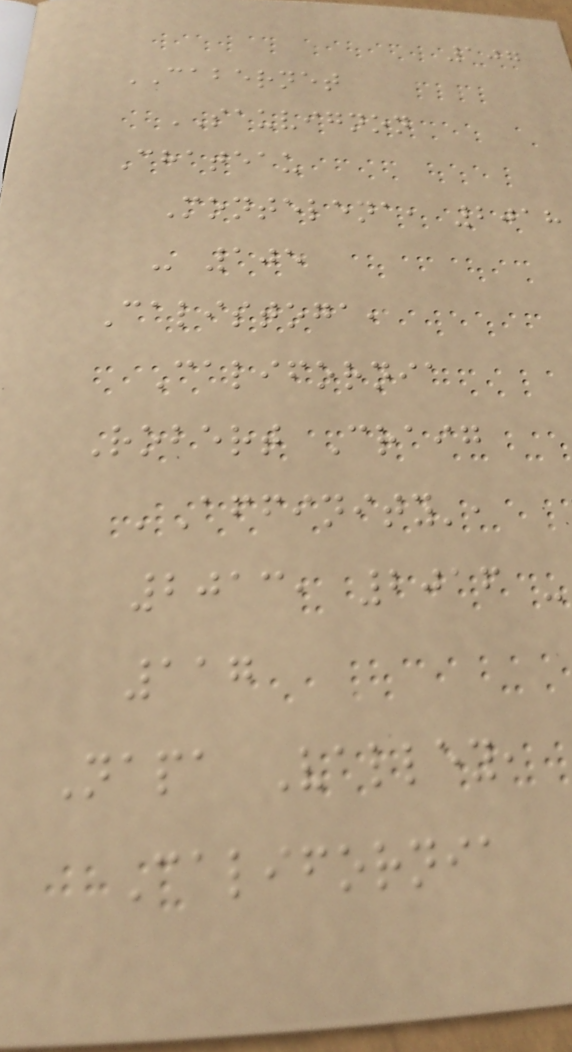107
CABERNET
SAUVIGNON
Chateau
Montelena, 2018
- 105
Calistoga,
California
Robert Craig
'Affinity',
2013, 2016 -
117
Napa Valley,
California
